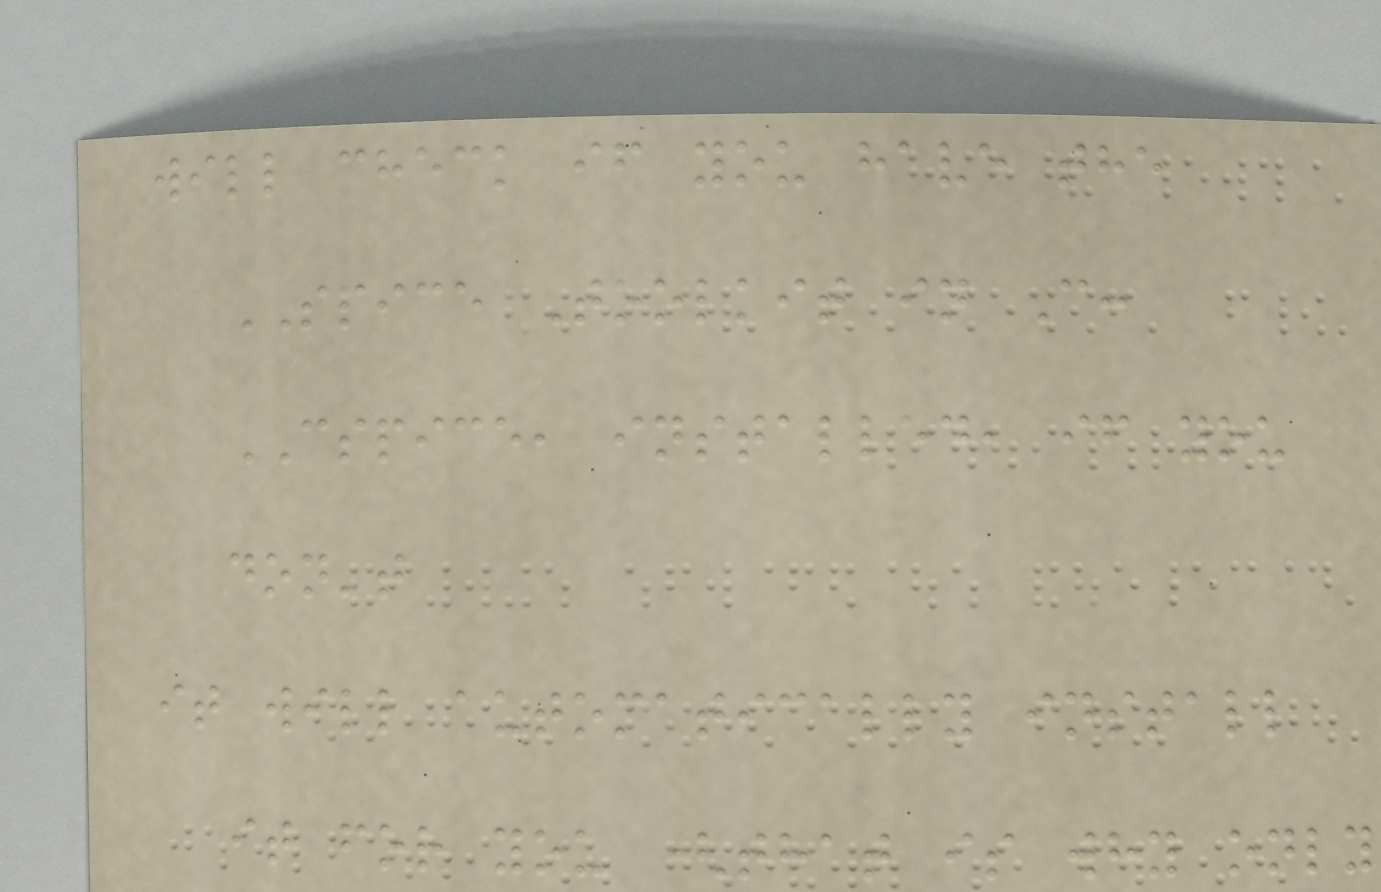will check if you have the
SPICE Toolkit in C:
CSPICE, installed, if you
don't
it will automatically install
it for you (that is why only
